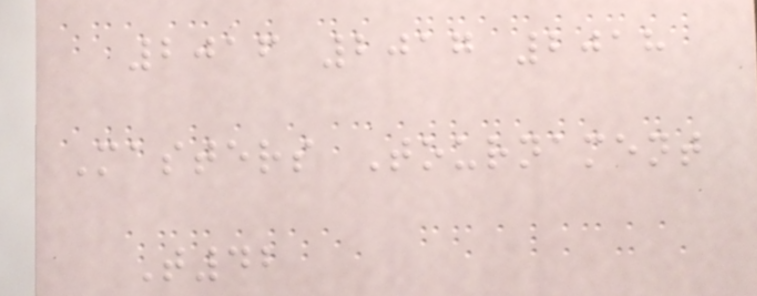2016 2017 2018
Masters Tournament
T42
